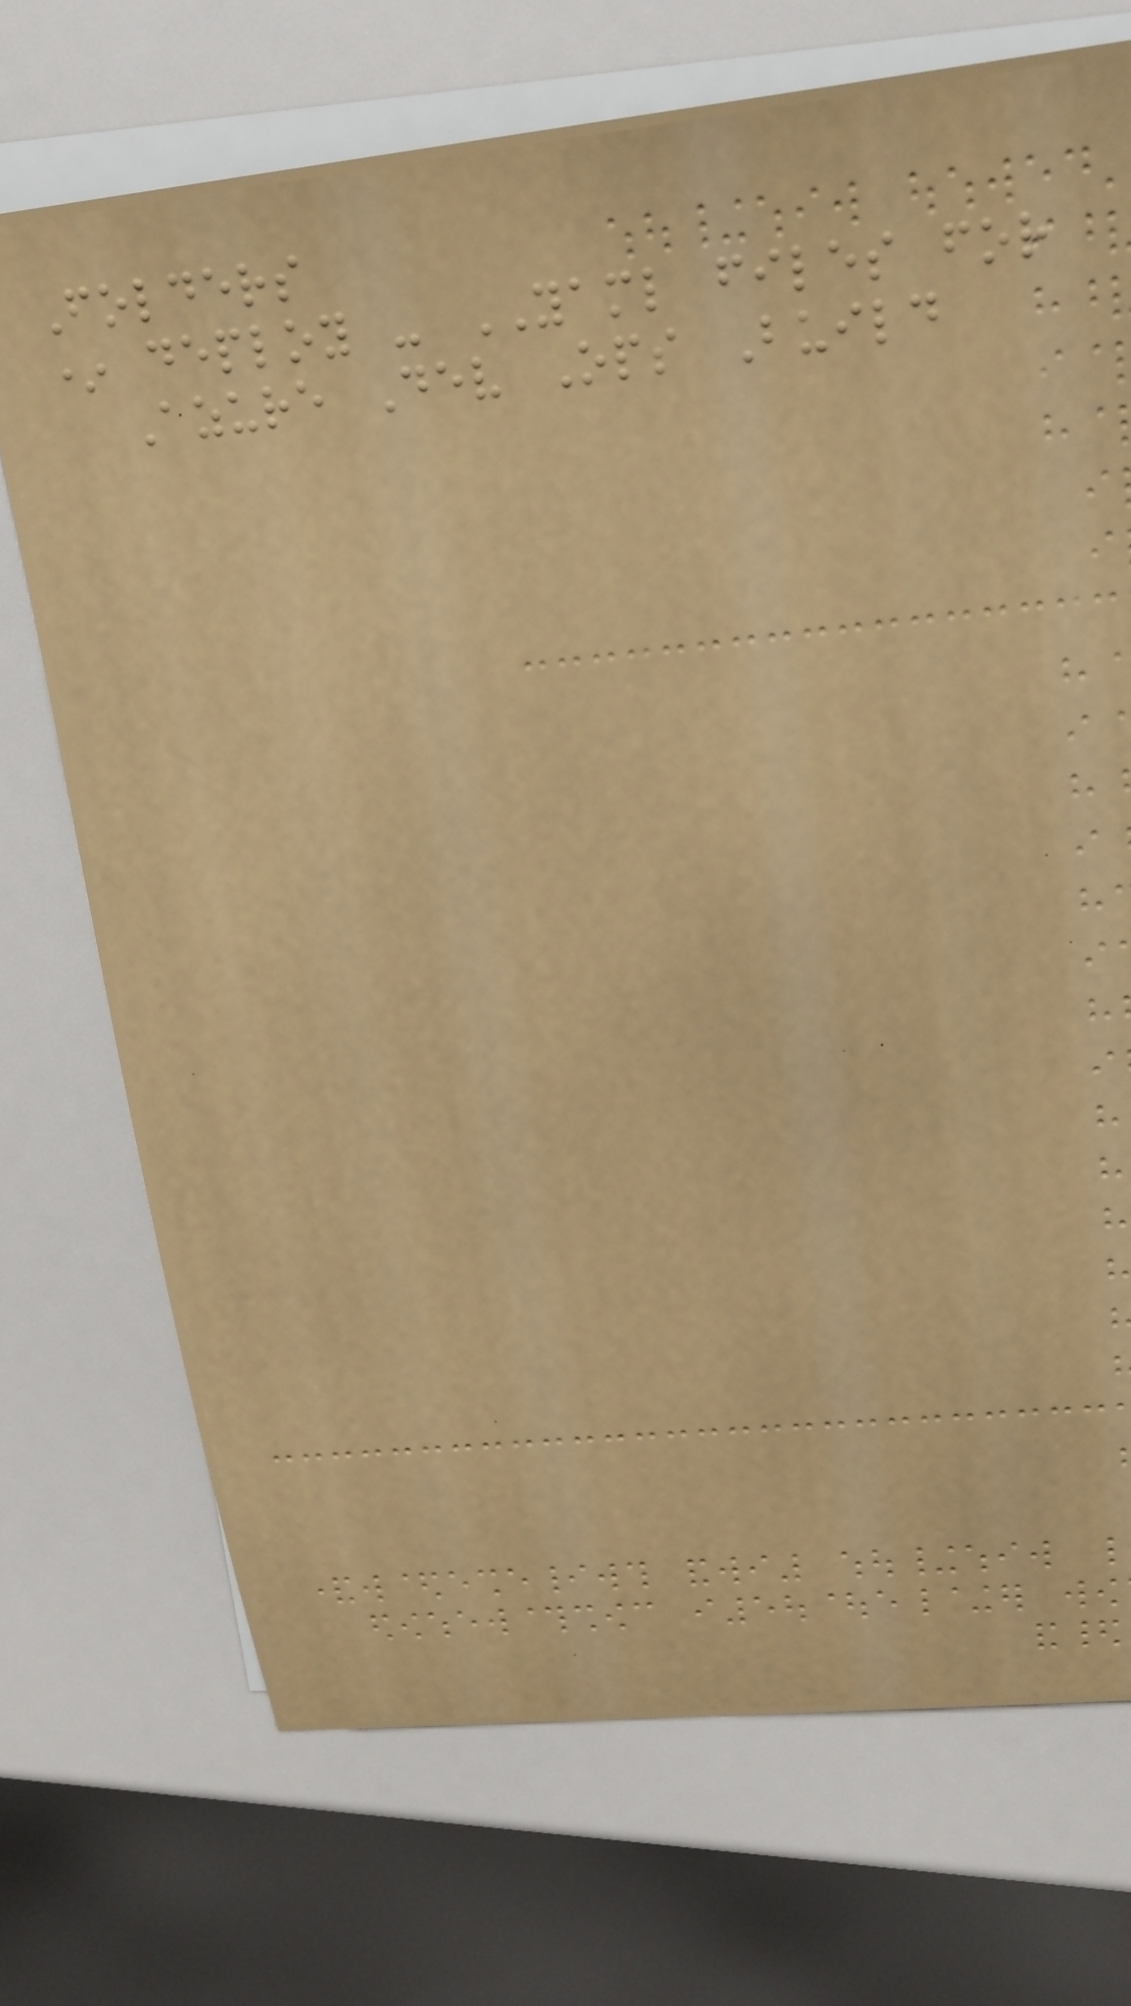Folders
* deploy - YAML files for
Azure Dev Ops Build
